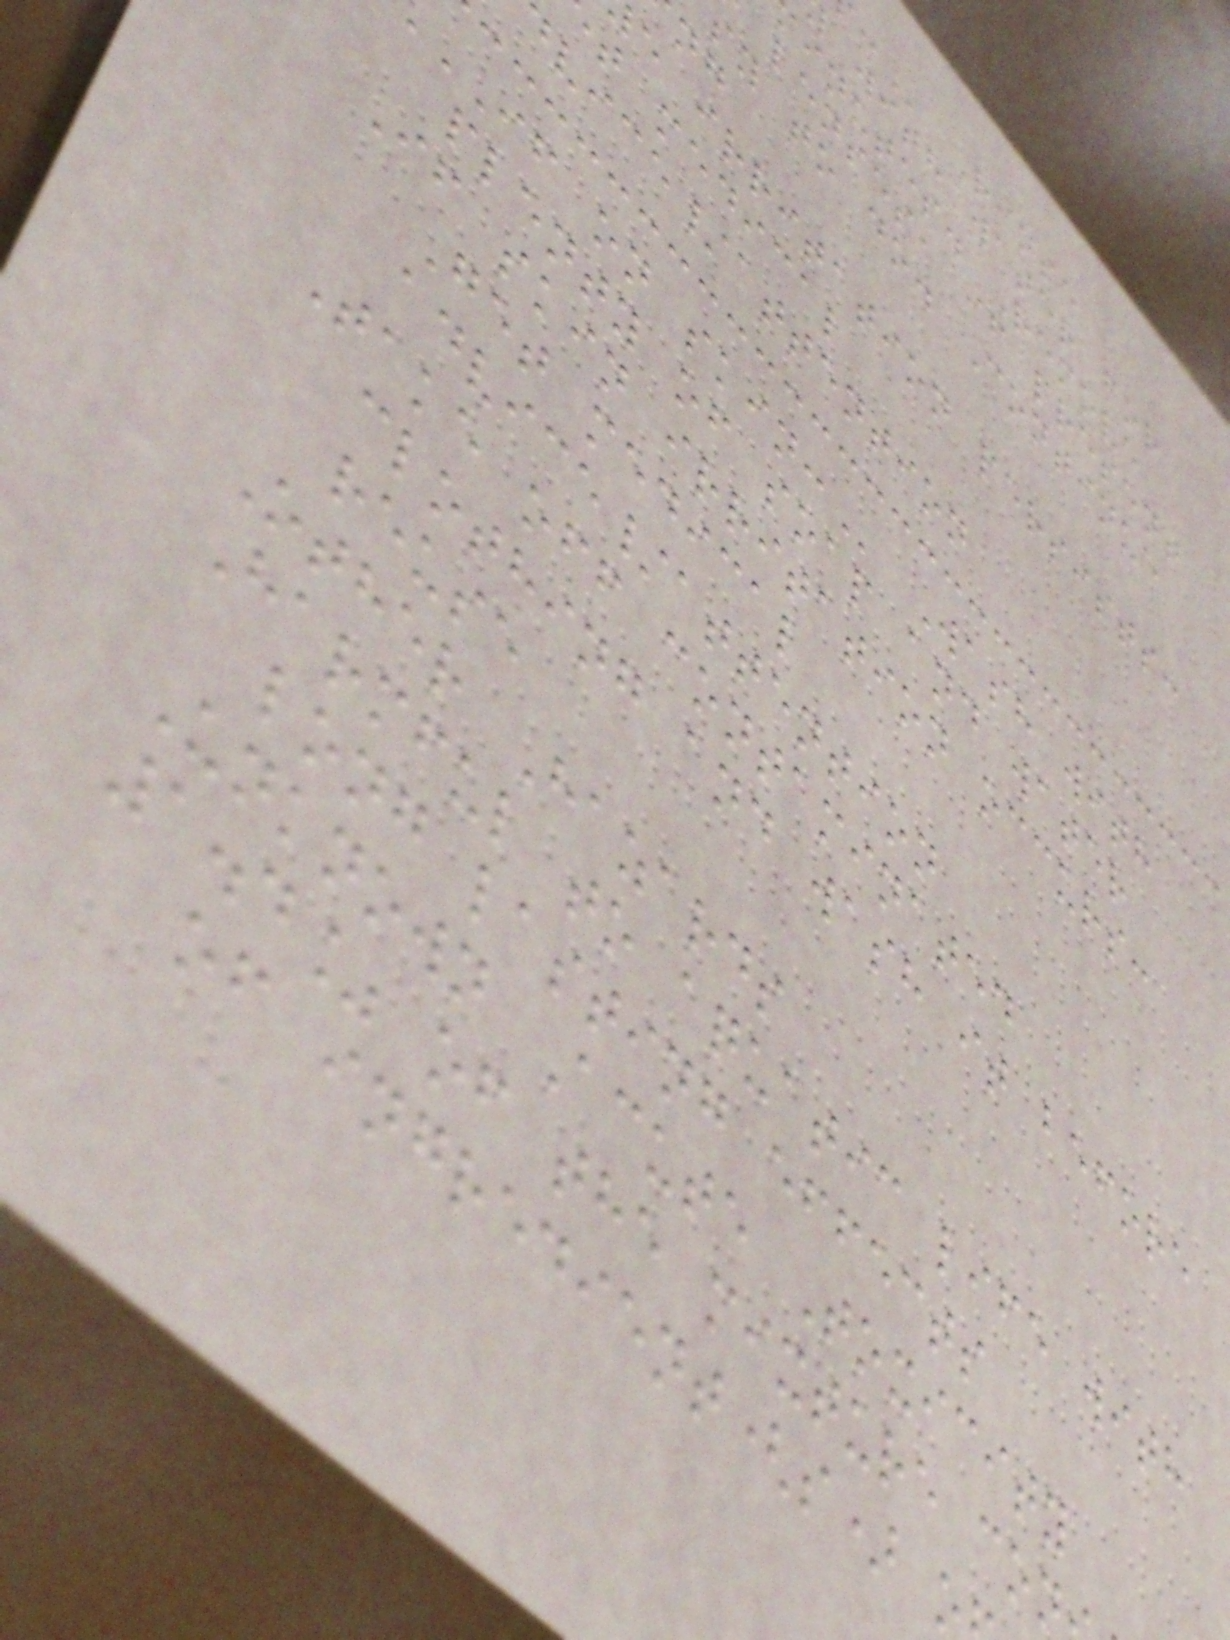Rinse
with water for
inutes. Remove
lenses, if present
sy to do. Continue
e irritation persists:
t medical
dvice/attention
IF on
plenty of soap and water
If skin irritation occurs:
Get medical
advice/attention
Take off contaminated
clothing and wash it before
reuse
Other Hazards
Harmful to aquatic life with
long lasting effects
Unknown Acute Toxicity
1.4% of the mixture con
of ingredient(s)
